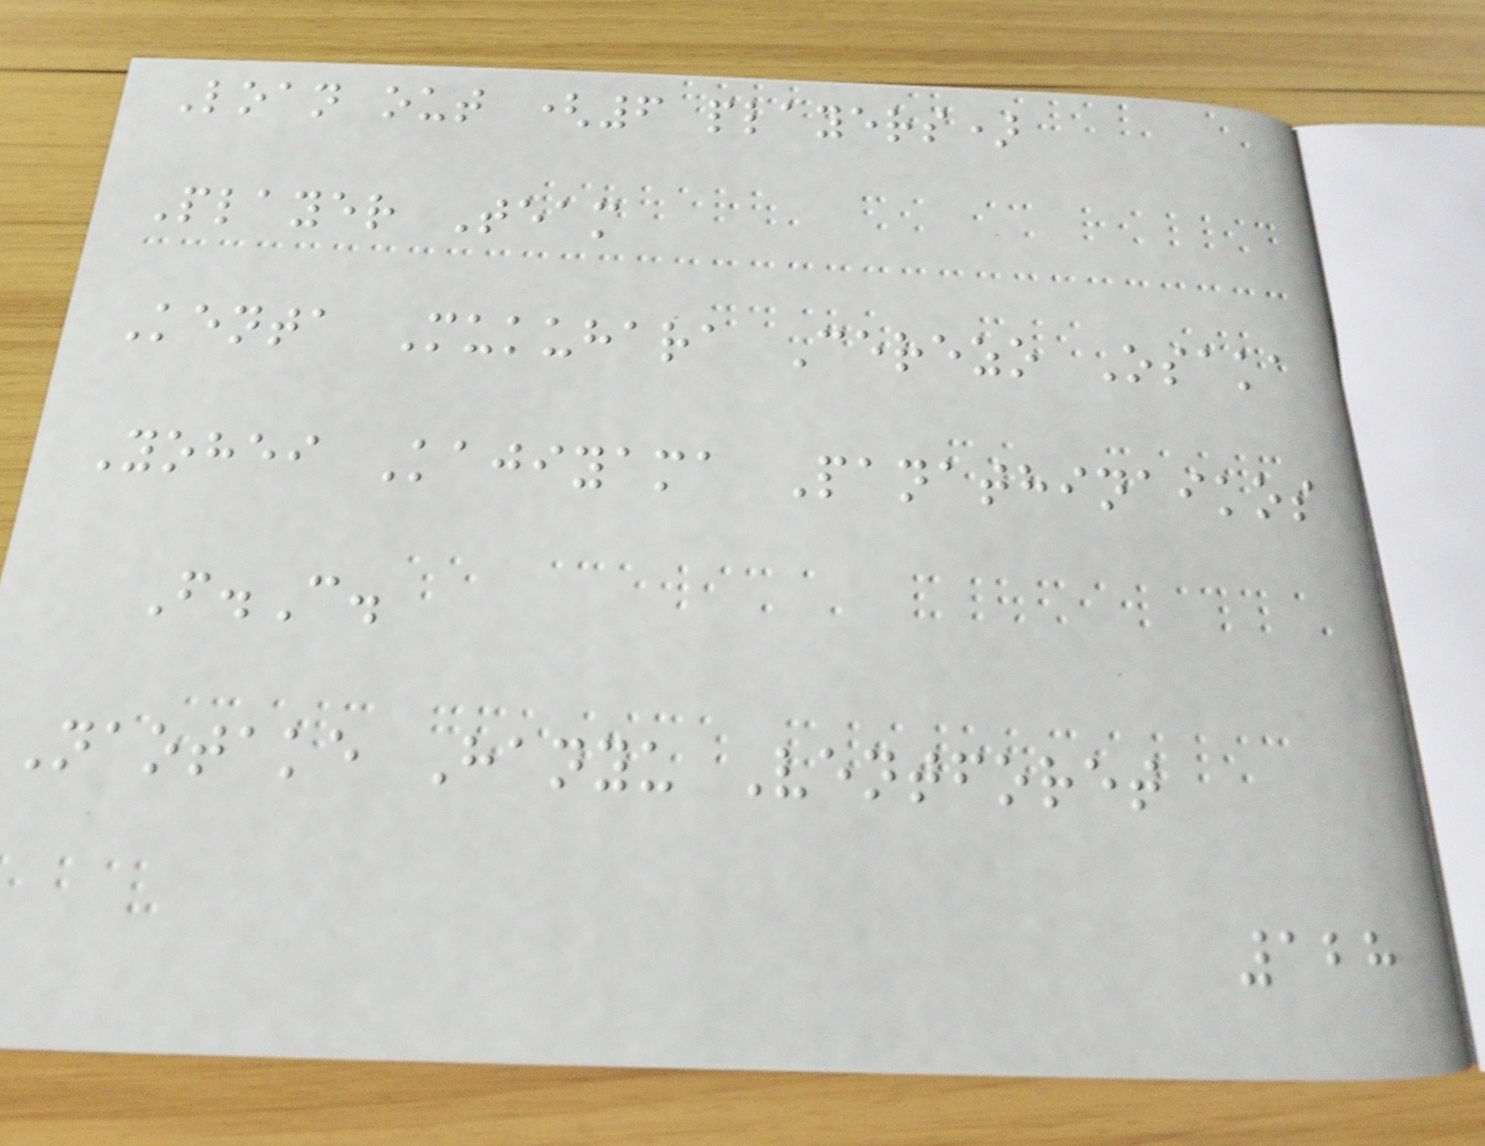Loan out (6 players)
Player Team
Kenta Mukuhara Cerezo Osaka
Yohei Kajiyama Panathinaikos
F.C.
Naotake Hanyu Ventforet
128
